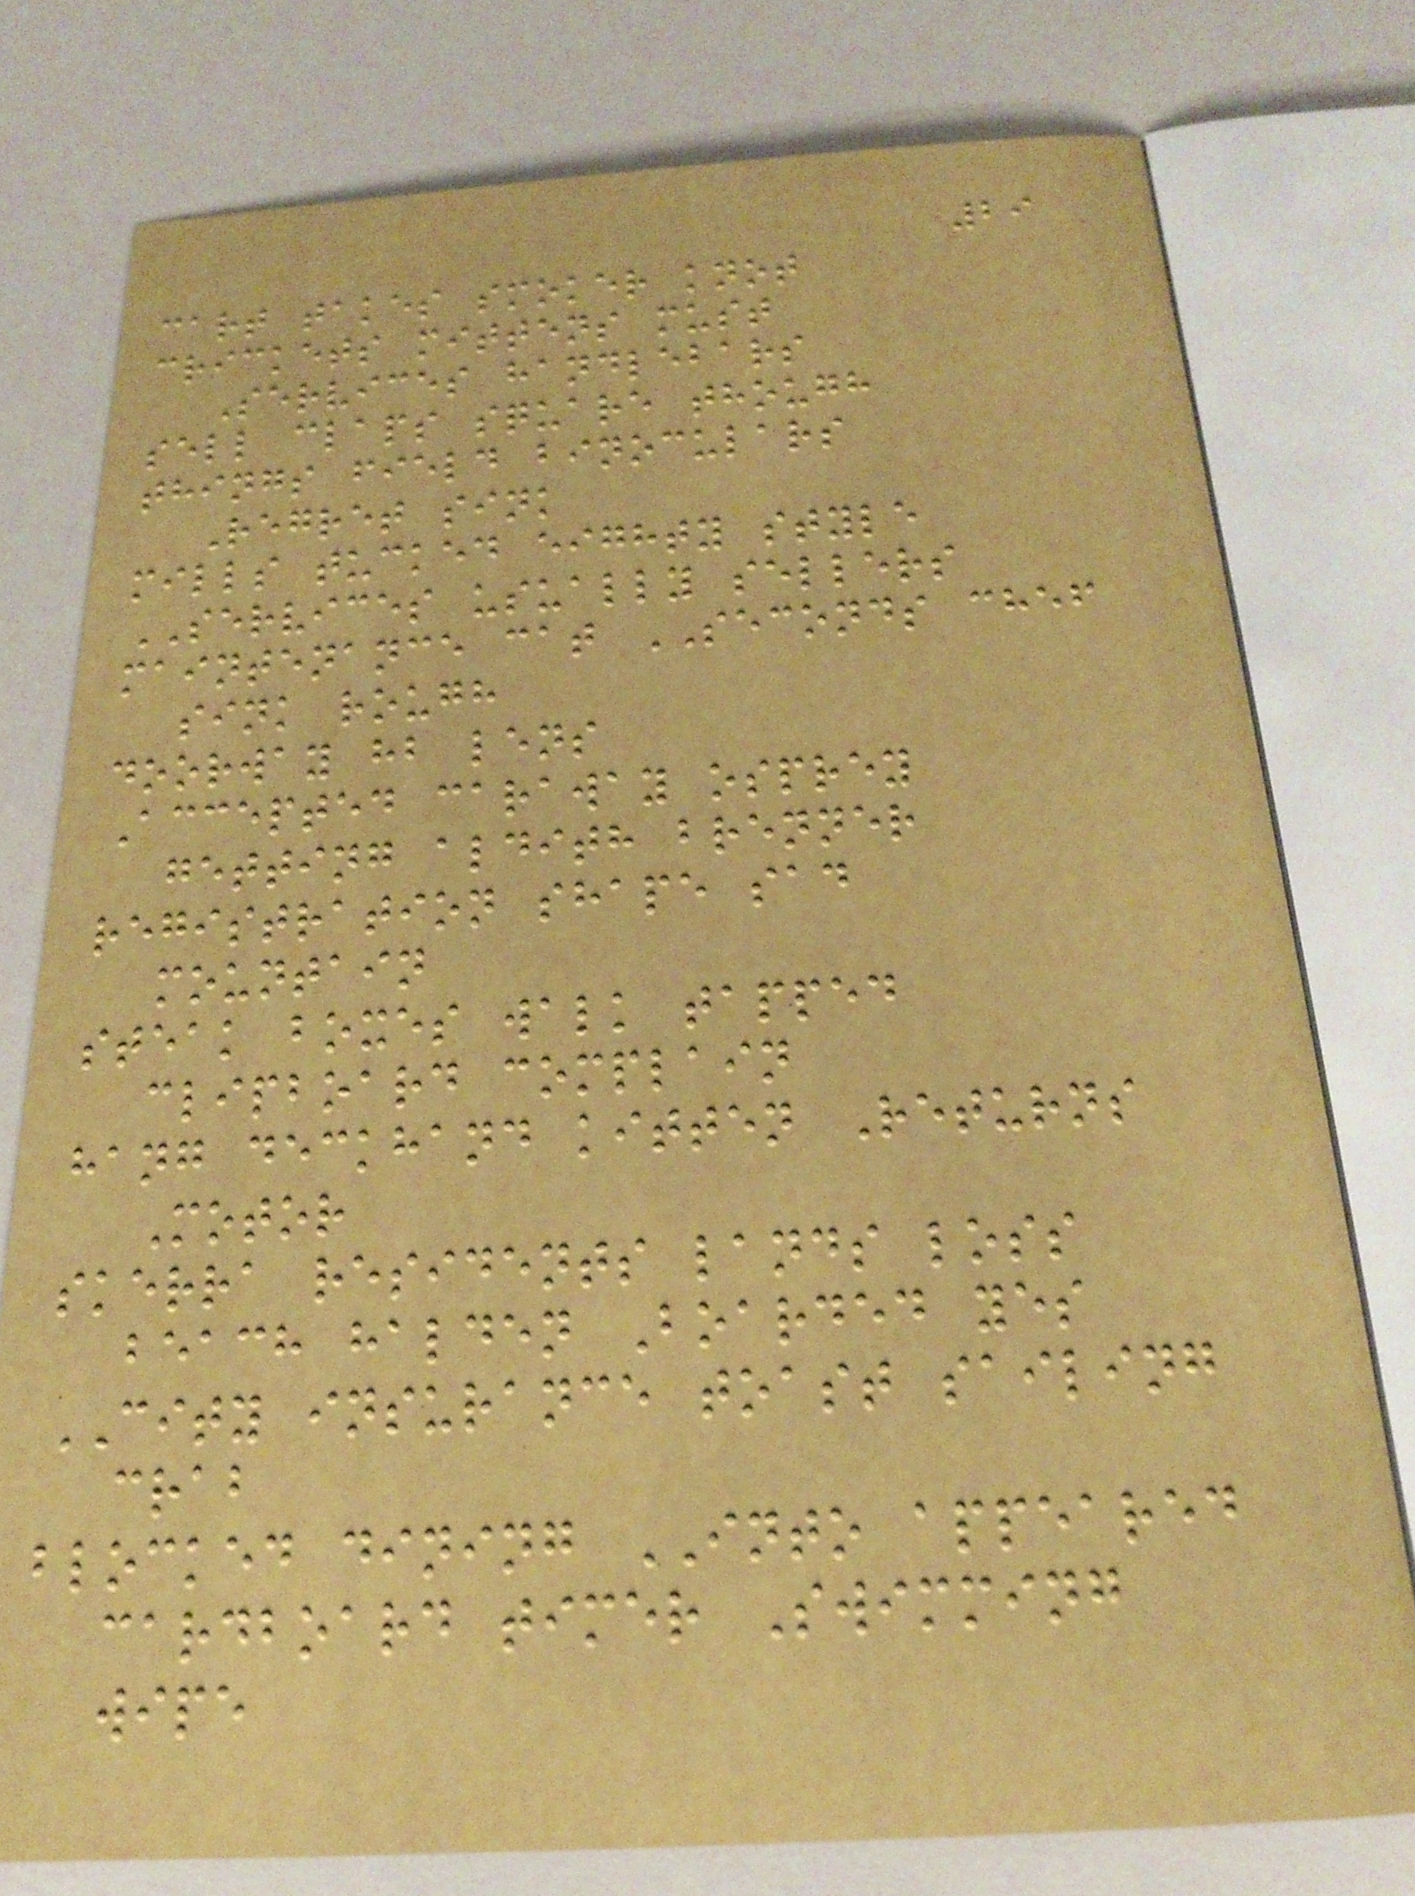29
cart takes smoker knot
crickets mittens must
Services handlebars
sell claps square though
things field binoculars
Regret sink
mills tucked eighty style
SERVICES usually sellers
maintenance cat SECONDS chef
sink rough
doorway hb lens
Accepted caraway osprey
getting aldith brenner
registration shape sad
mountain
steak boxes walk tapped
clipboard complain
hang deckhand kitten Returns
Motor
skerra residents lands loss
beach halden Boarded yes
CITY insurance toast sailing
crab
blocked dining INTO appeared
cardboard timer Swimming
wipe
